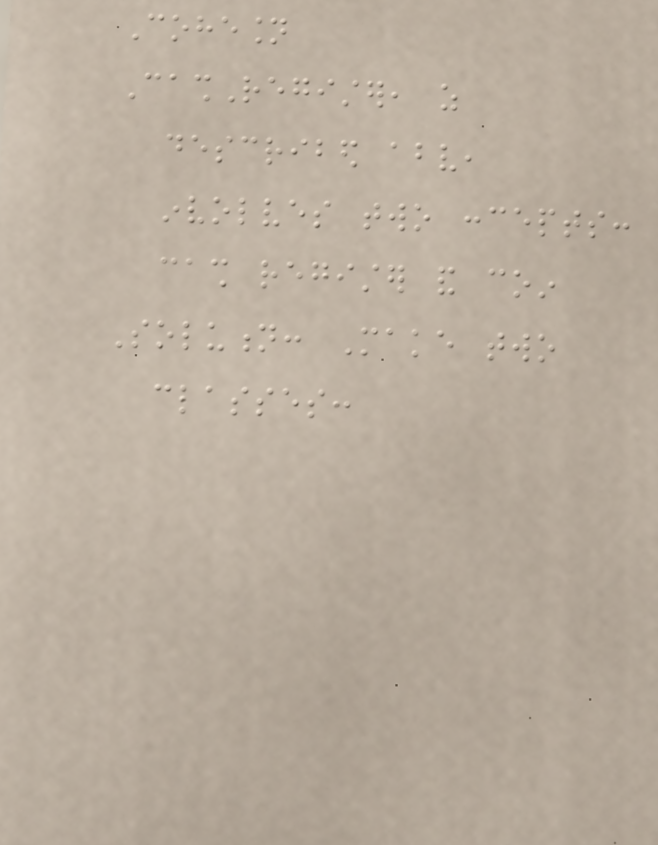Cohesion
CashRegister, as
described above,
involves two concepts:
cash register and coin
Solution: Make two
classes:
